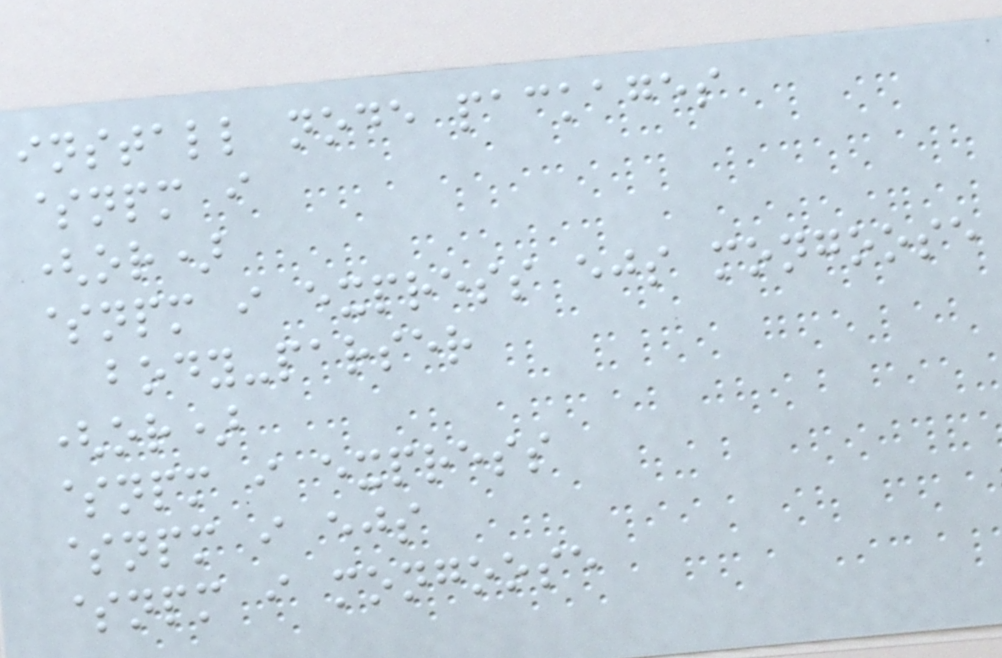install node packages
$npm i
(or)
$npm i express ejs mongoose
body-parser
(or)
$npm i express
$npm i ejs
$npm i mongoose
